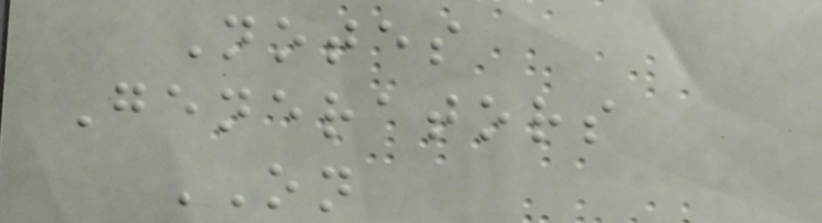Notes
Generators
ON
